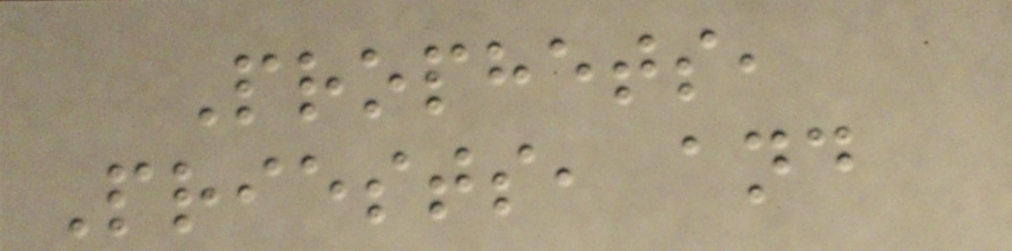Prophets,
Priests, and
